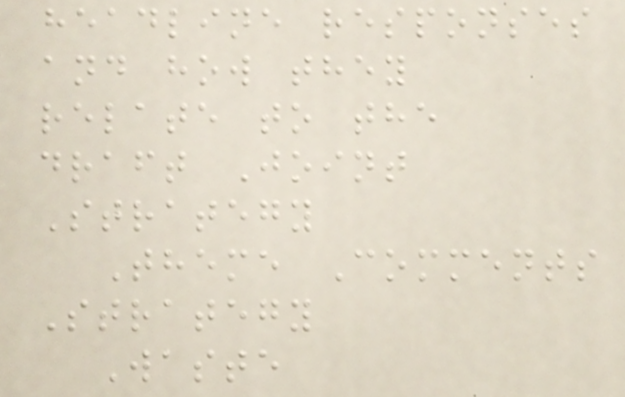headline responses
and how they
relate to the
draft Joint
Strategy
Theme Comments
Strategy
Waste
